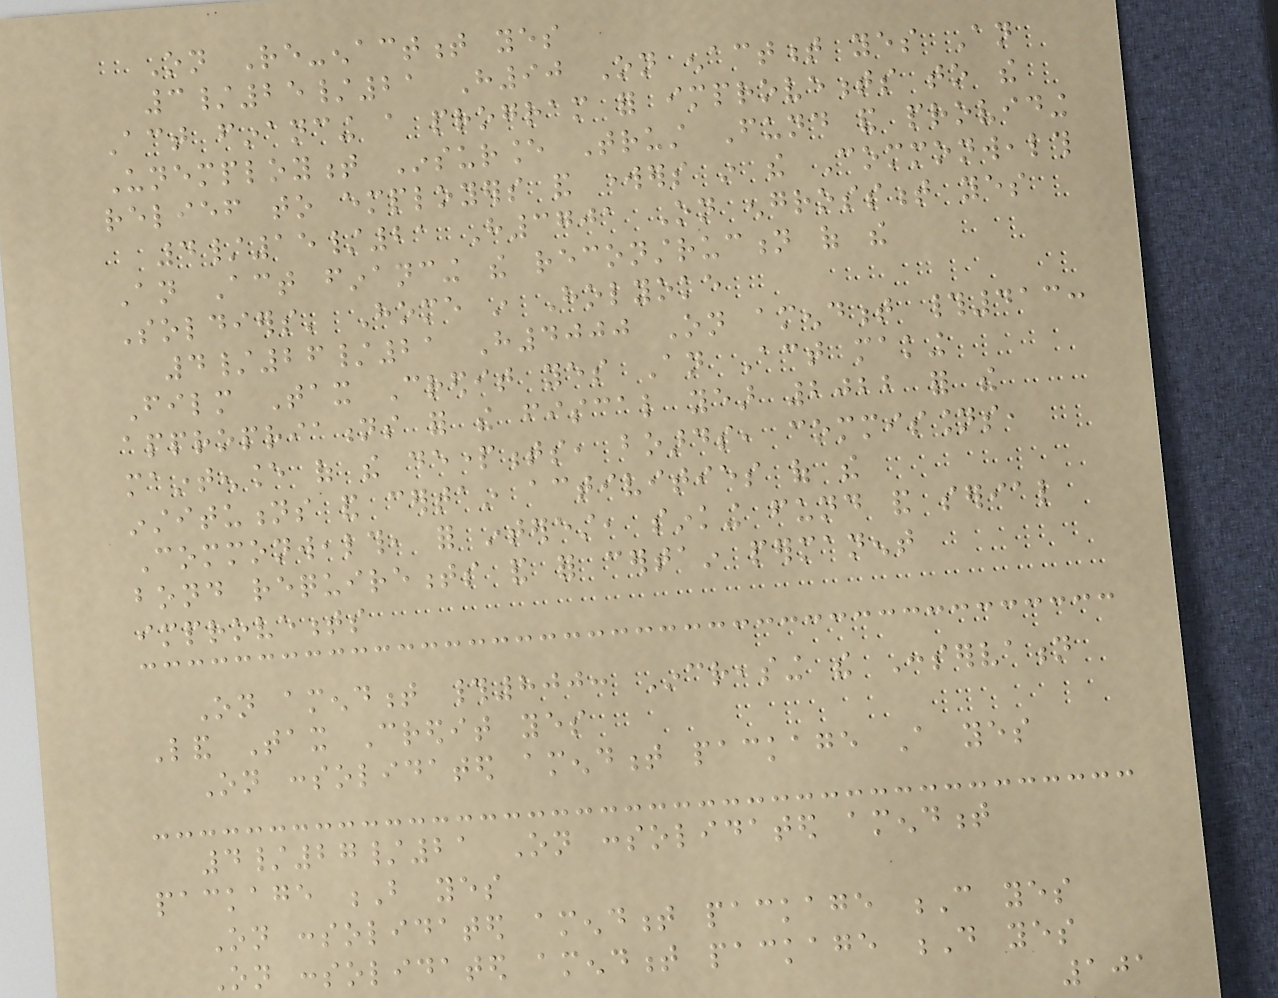On Re-enactment yes
3/25/21 H90 On enactment yes An
Act financing a program for improvements to the
Unemployment Insurance Trust Fund and providing
relief to employers and workers in the Commonwealth
4/15/21 H3701 On engrossment yes
An Act financing the reconstruction of the
Soldiers' Home in Holyoke
4/26/21 H4000 On amendment #413:
Film Tax Credit yes An Act making
appropriations for the fiscal year 2022 for the
maintenance of the departments, boards, commissions,
institutions and certain activities of the
Commonwealth, for interest, sinking fund and serial
bond requirements and for certain permanent
improvements
On amendment #800: Increasing the Conservation
Land Tax Credit yes
On consolidated amendment package A yes
4/27/21 On consolidated amendment
package B yes
On consolidated amendment package C yes
On consolidated amendment package D yes
101
